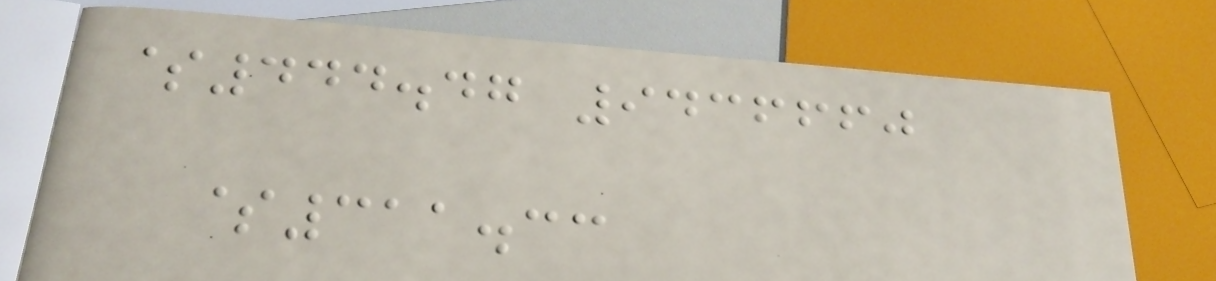$444.47 9436660
$311.33
